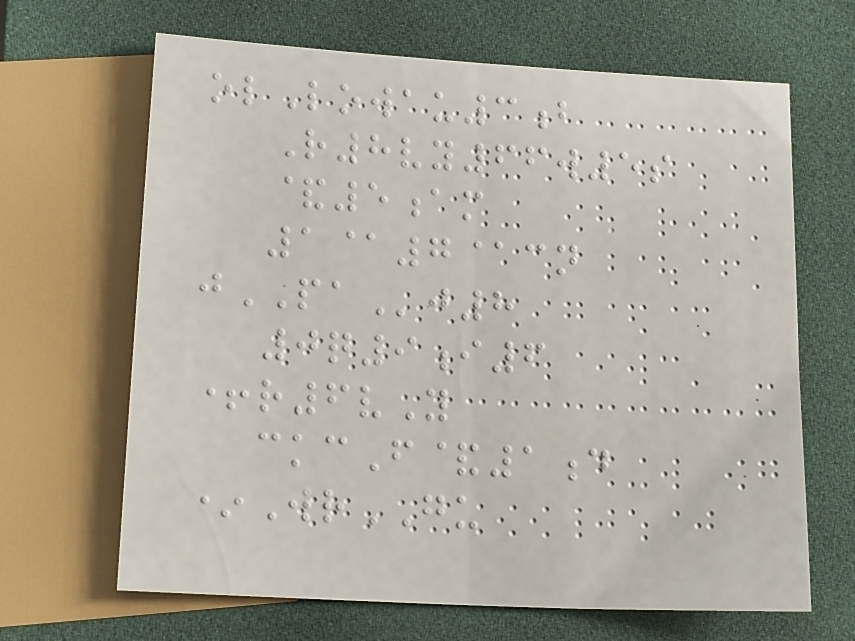olLowau3b
R8vy66w5s
&5am
1@7@cn
jPAj8
0q9i6
+r6vY
ckcF&1d
*WrGU
